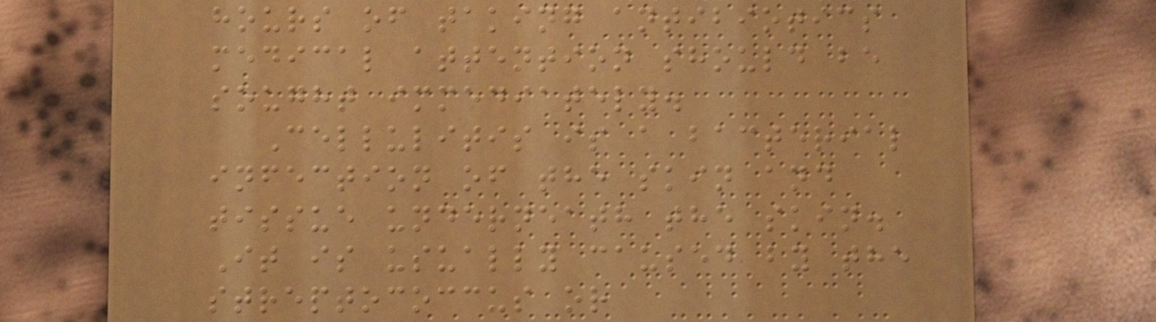hours of taking antibiotics
medical attention should be
sought immediately.
Cellulitis is a bacterial
infection of the skin and
tissue underneath the skin.
It is usually caused by the
streptococcus or
